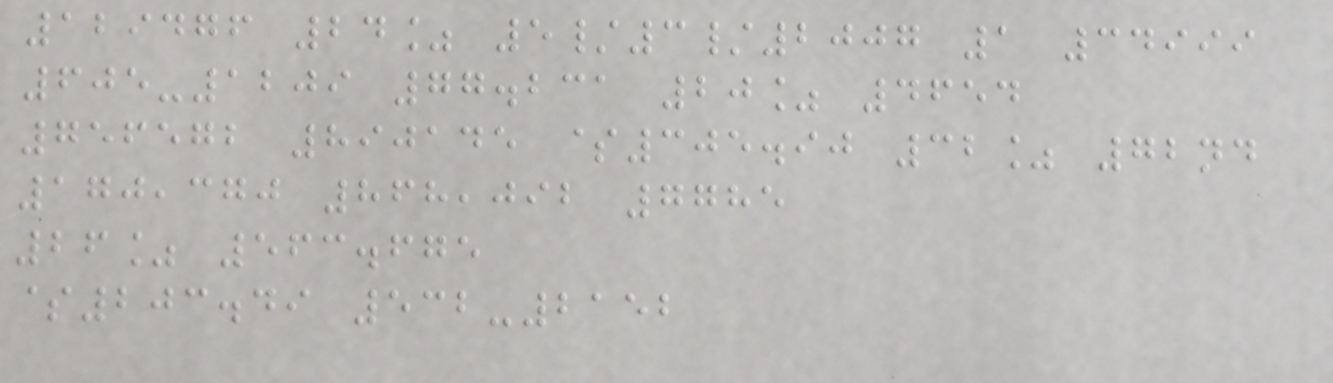129476 24% 5/3/2007 1 34999
605-1209 77.231 20% 4654
756572 890145 $305.90 32% 72nd
170,370 868,092 7785
26% 563.675
$203.49 532-2152
